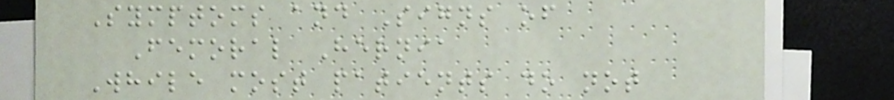Symptoms and Signs of
Femoral Hernia
While most patients do not
